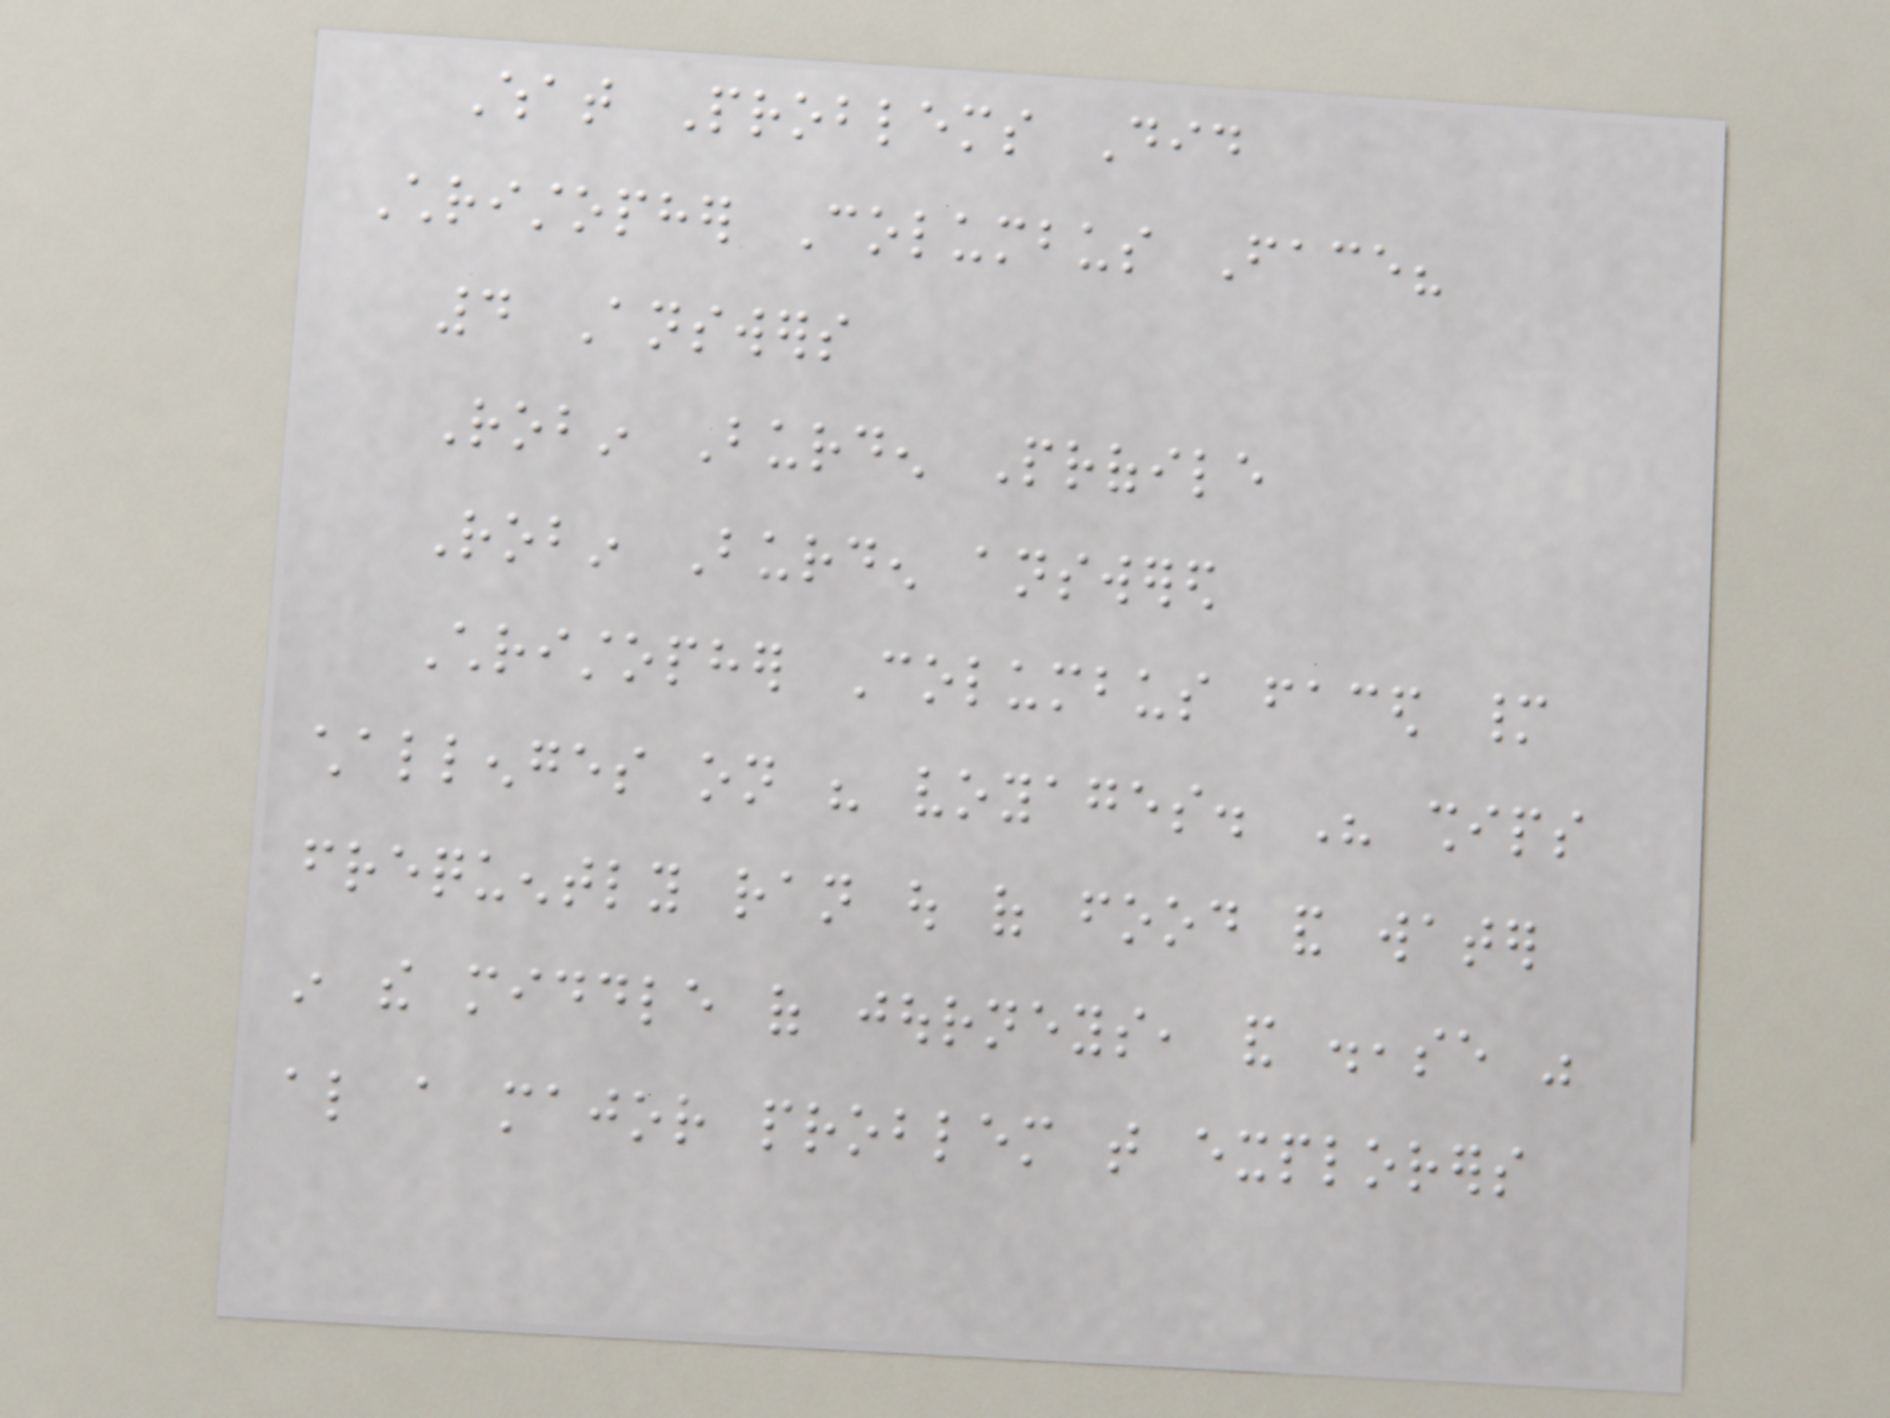What Problems Did
Christopher Columbus Face?
4 Answers
Robin Burden Profile
Robin Burden answered
Christopher Columbus faced many
challenges on his voyages. His ships
frequently ran out of food and water
in the middle of journeys, and disease was
also a major problem that explorers
